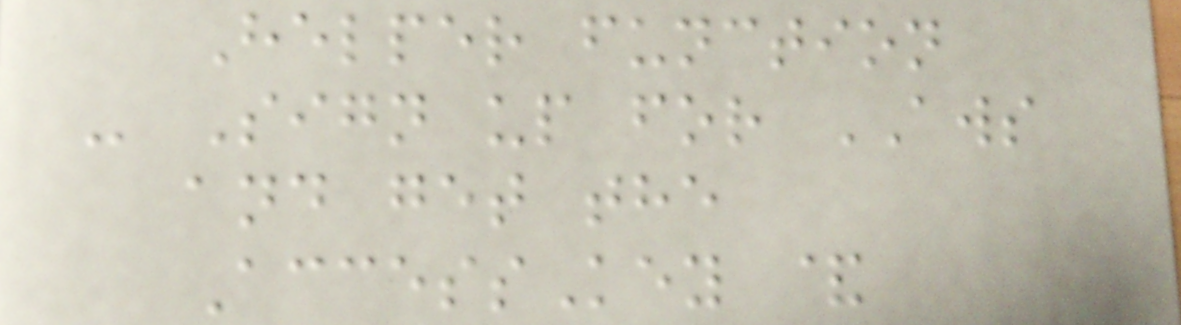Helper function
- Sign up for AWS
and get the
AccessKey &
